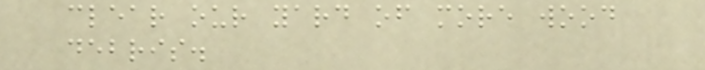clear our yard of more wood
debris.
